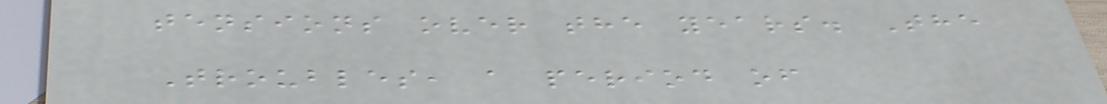tensions over the years. The
Troubles, a period of
